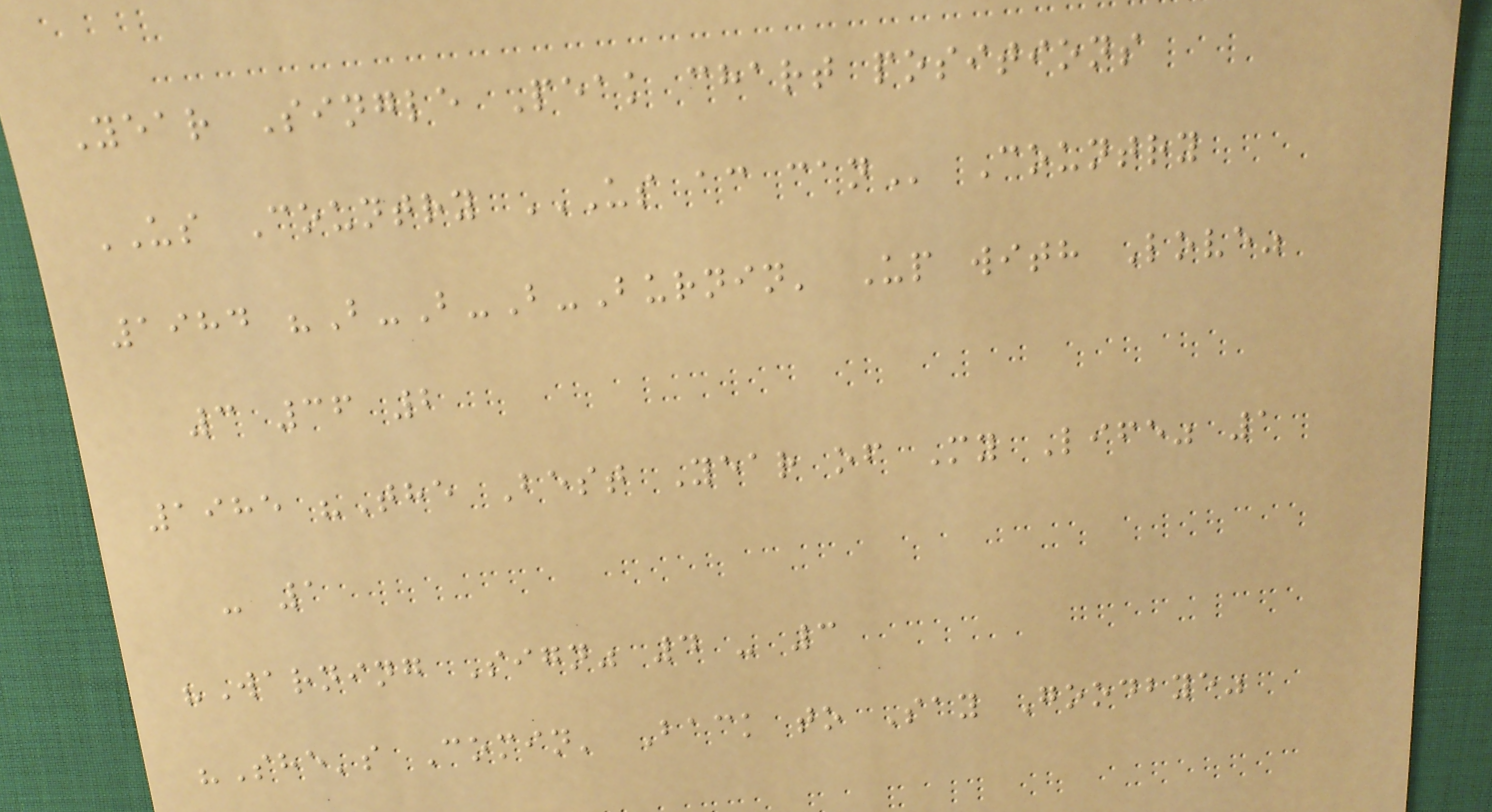Year Single Peak chart positions
US Country US AC CAN Country
1984 "B-B-B-Burnin' Up with Love"
3 36 2
1985 "The Best Year of My Life" 1
- 1
"Warning Sign" 4 - 3
"She's Comin' Back to Say Goodbye"
